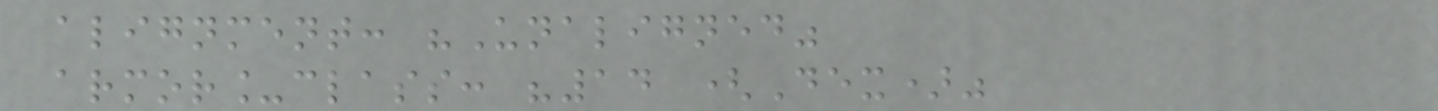alignment: "Unaligned"
armor_class: "14 (Dex)"
